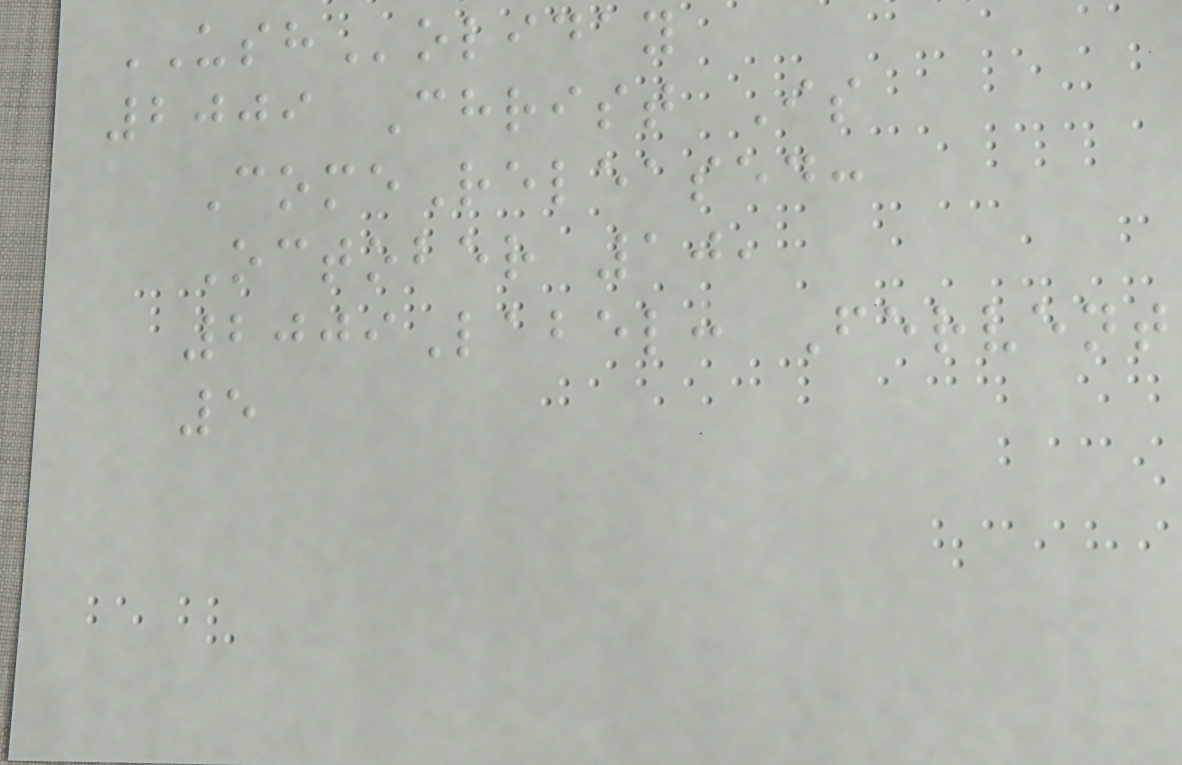USHoliday
2009 Christ Is
ComeReleased:
October 10,
2009Label: Fervent
5
